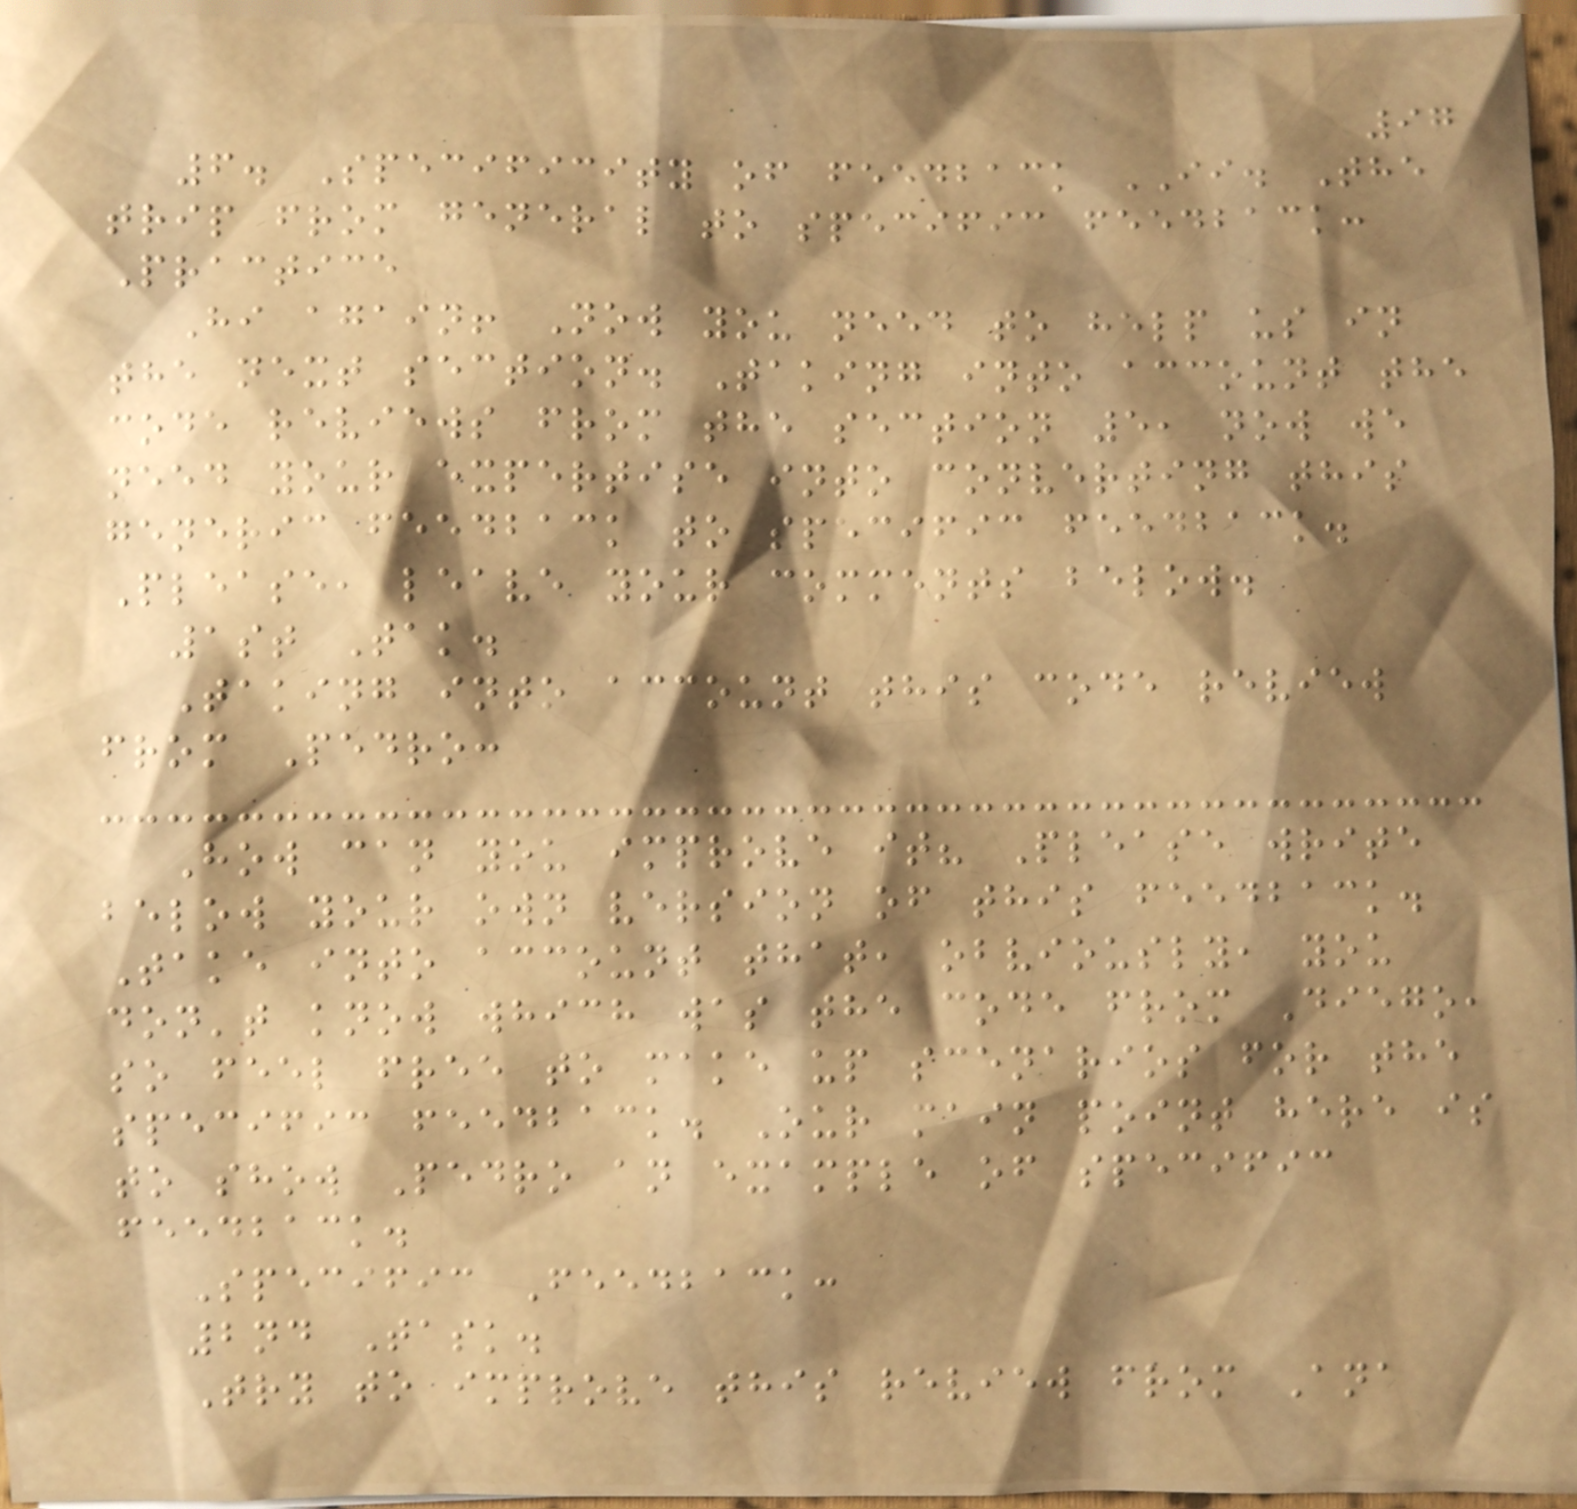97
6. Specificity of feedback II. The
trip from general to specific feedback:
Practice
Hi again! Now you need to help us in
the next section. Taking into account the
code reviews from the section 5, now we
need your expertise into converting this
generic feedback to specific feedback.
Please, leave your comments below.
1st Tak.
Taking into account this code review
from Pedro:
How can you improve it? Please write
below your own version of this feedback.
Take into account that, obviously, you
don't know which was the code from Diego,
so feel free to make up scenarios for the
specific feedback. Our main point here is
to show Pedro an example of specific
feedback.
Specific Feedback:
2nd Task.
Try to improve this review from Ana
